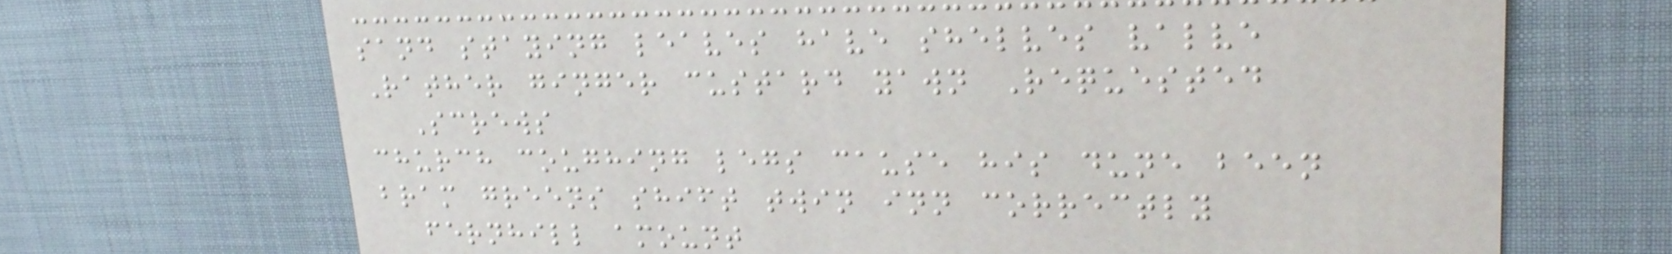sand staying leaves have shelves valve
Rather ginger custard yawn Requested
Screws
church coughing legs cause his dune been
bram greens shift twin inn correctly
fernhill amount
